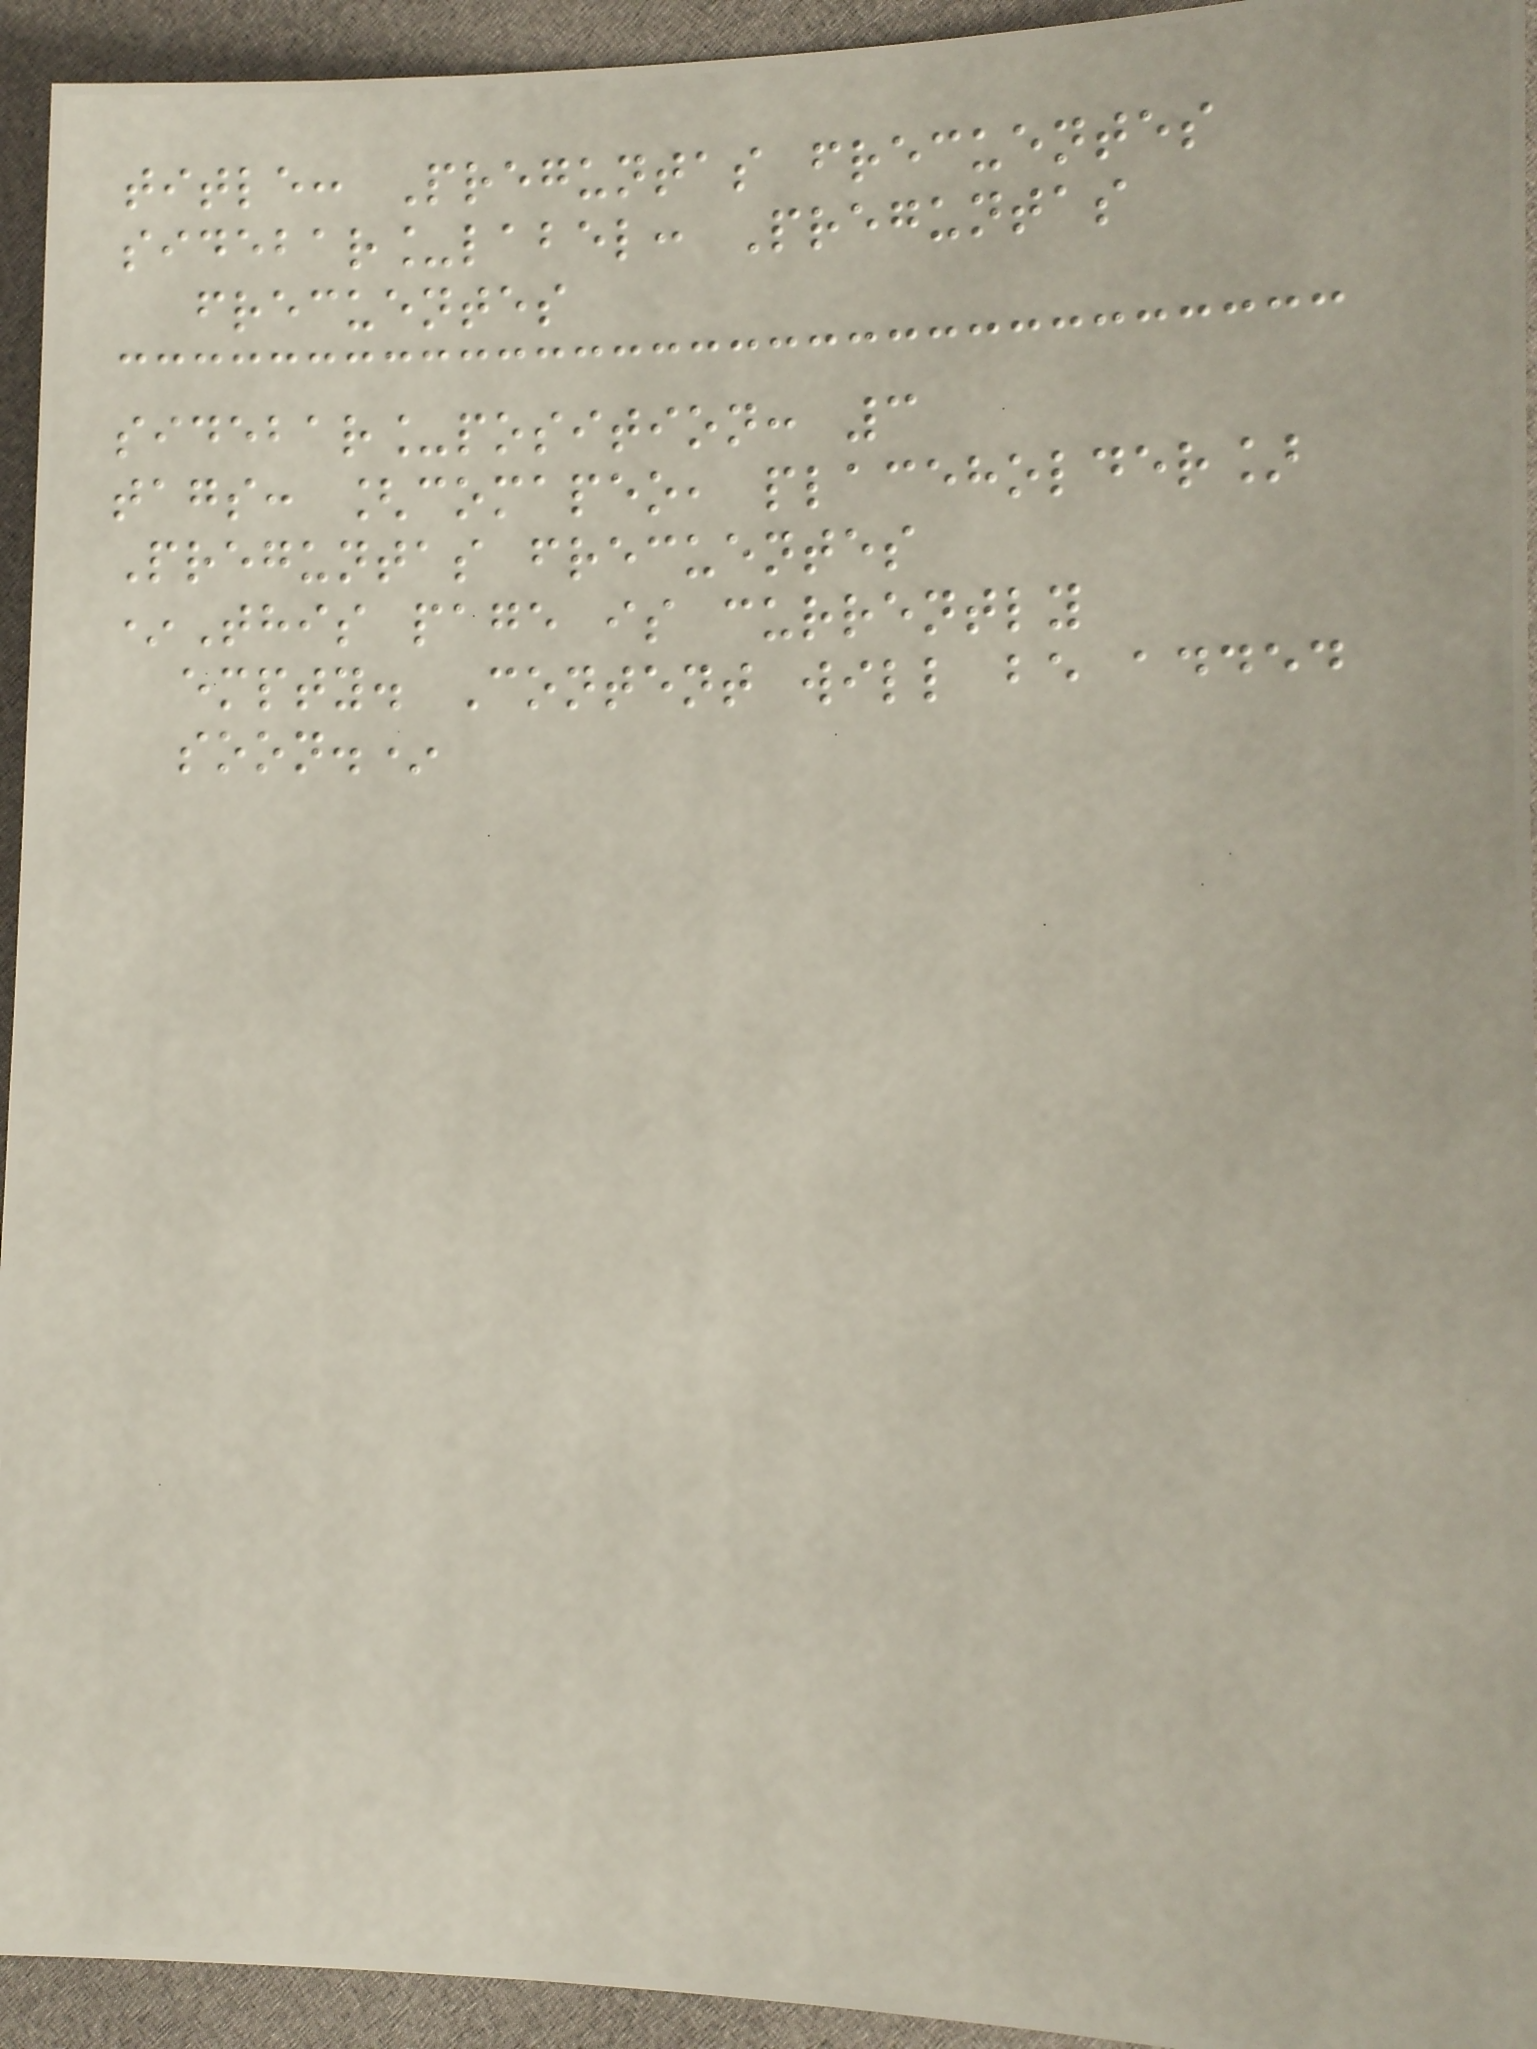title: Preguntas frecuentes
sidebar_label: Preguntas
frecuentes
sidebar_position: 3
tags: [comapeo, placeholder]
Preguntas frecuentes
*This page is currently
empty. Content will be added
soon.*
